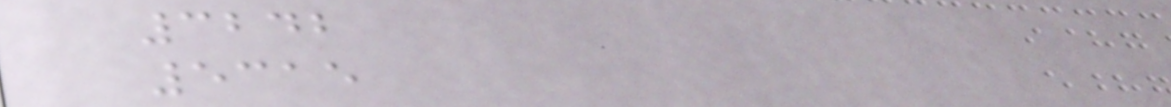3242
5315
